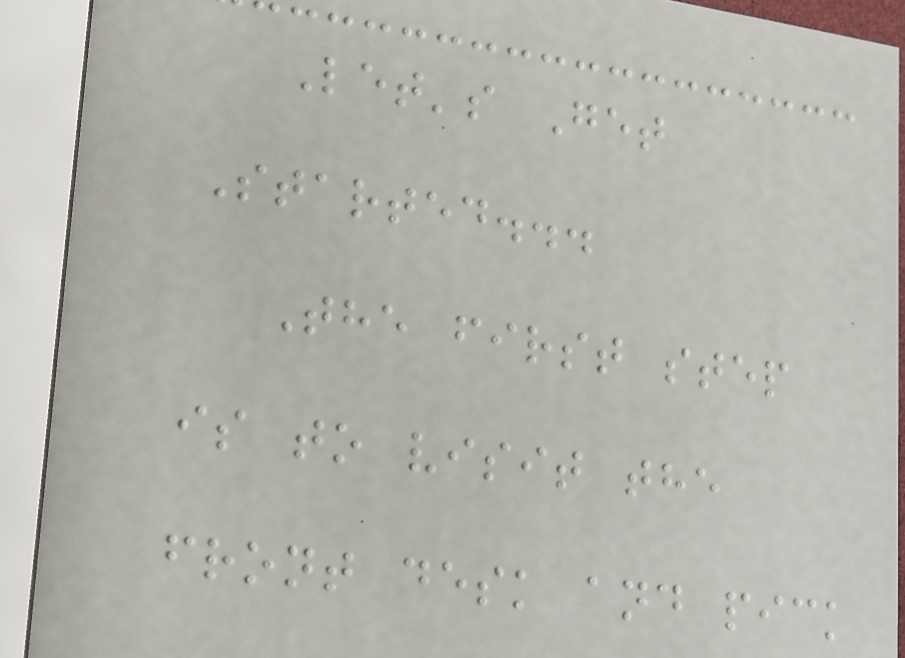Let's Get
Started...
The first step
is to visit the
front desk and pick
